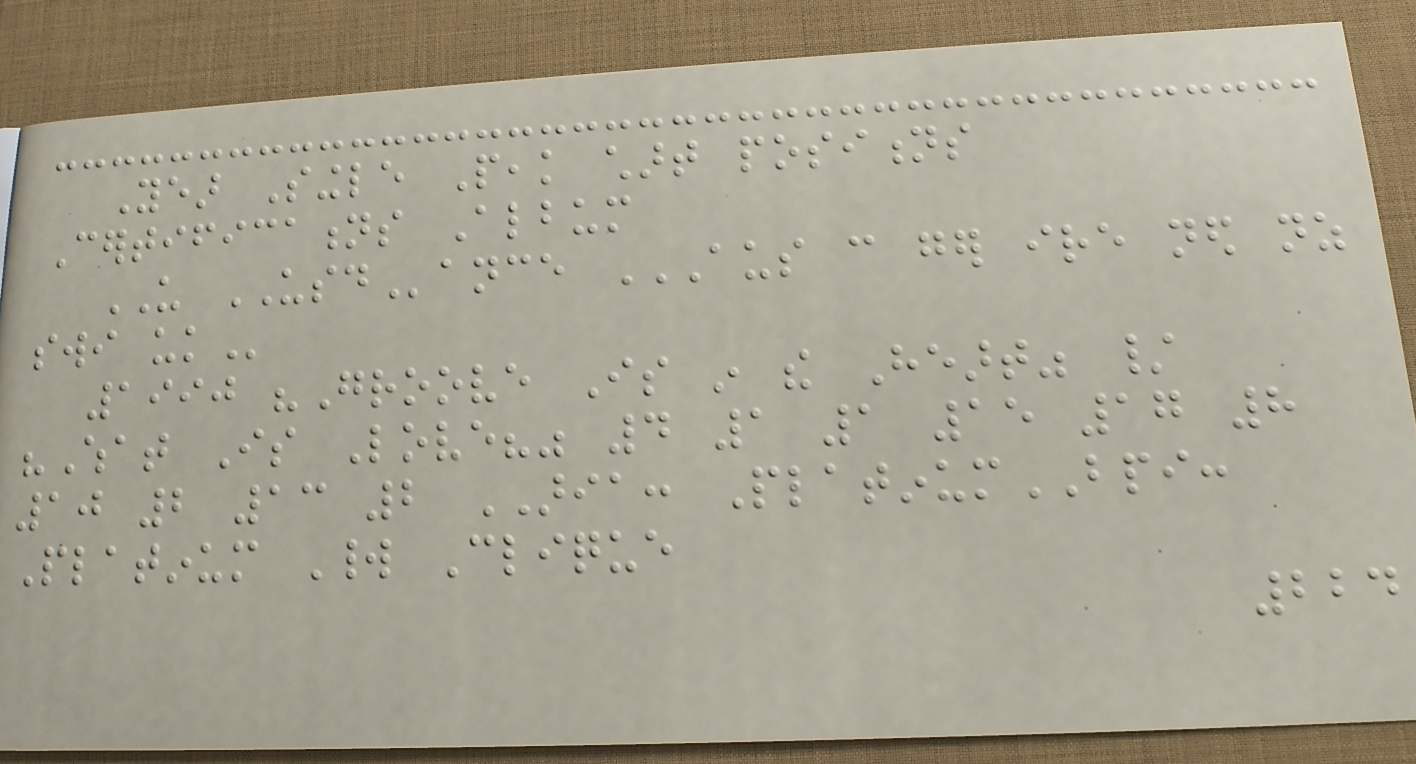Year Single Peak chart positions
Certifications Album
US USDance AUS CAN GER IRE NED NZ
SWI UK
1990 "Groove Is in the Heart" /
"What Is Love?" 4 1 1 15 17 8
10 2 13 2 ARIA: PlatinumBPI:
Platinum World Clique
224
